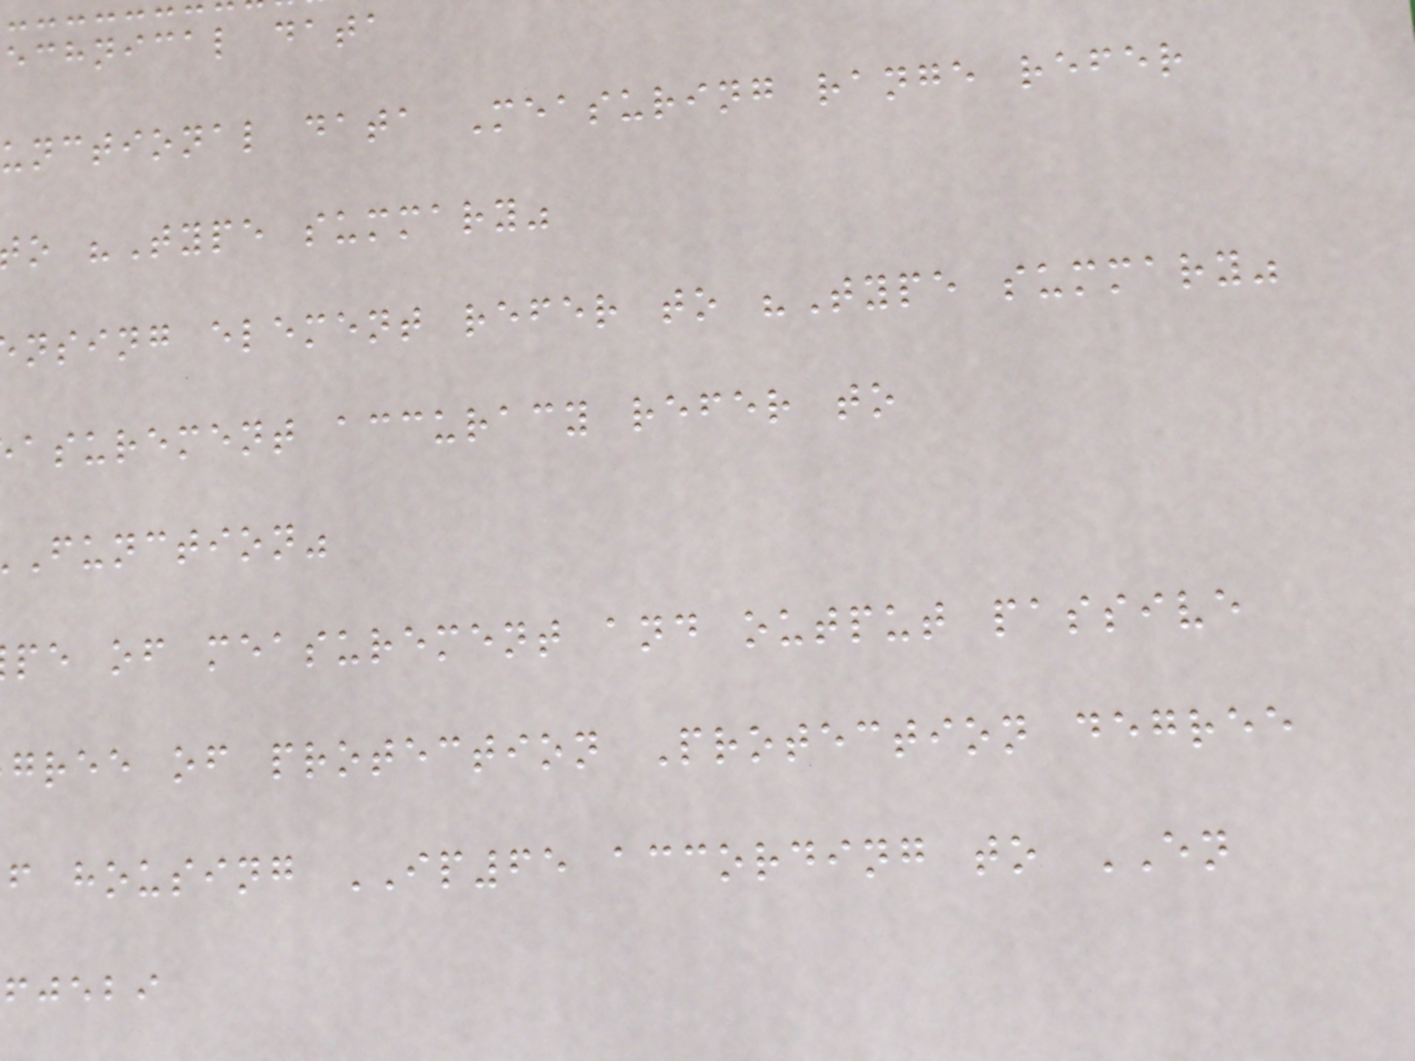echnical data
unctional data Measuring range refer
o "Type summary"
nsing element refer to "Type summary"
asurement accuracy refer to
Function"
pe of measurement and output passive
gree of protection Protection degree
f housing IP65 according to EN
fjebi
